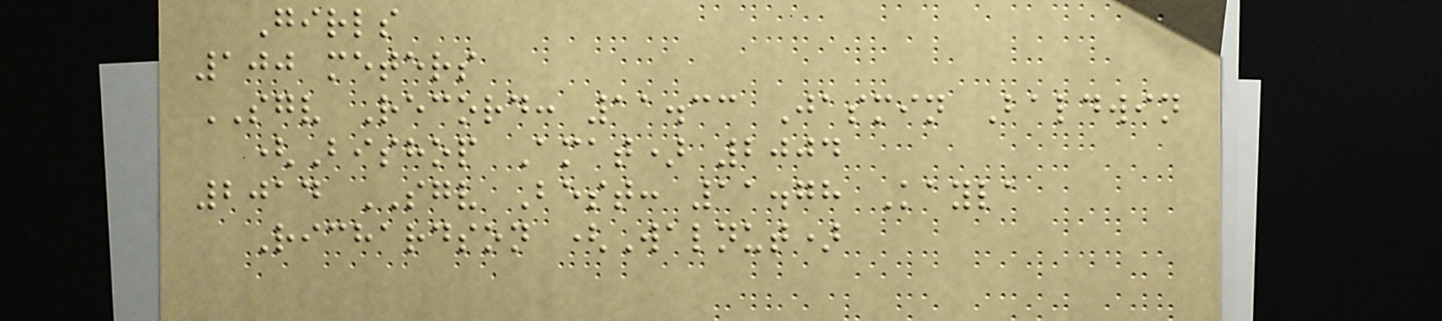Girls
100 meters
SGV Record: 11.33 Jasmin Baldwin
(Bishop Amat) 2004
2014 SGV Best: 11.78 Kayla
Richardson (Walnut)
